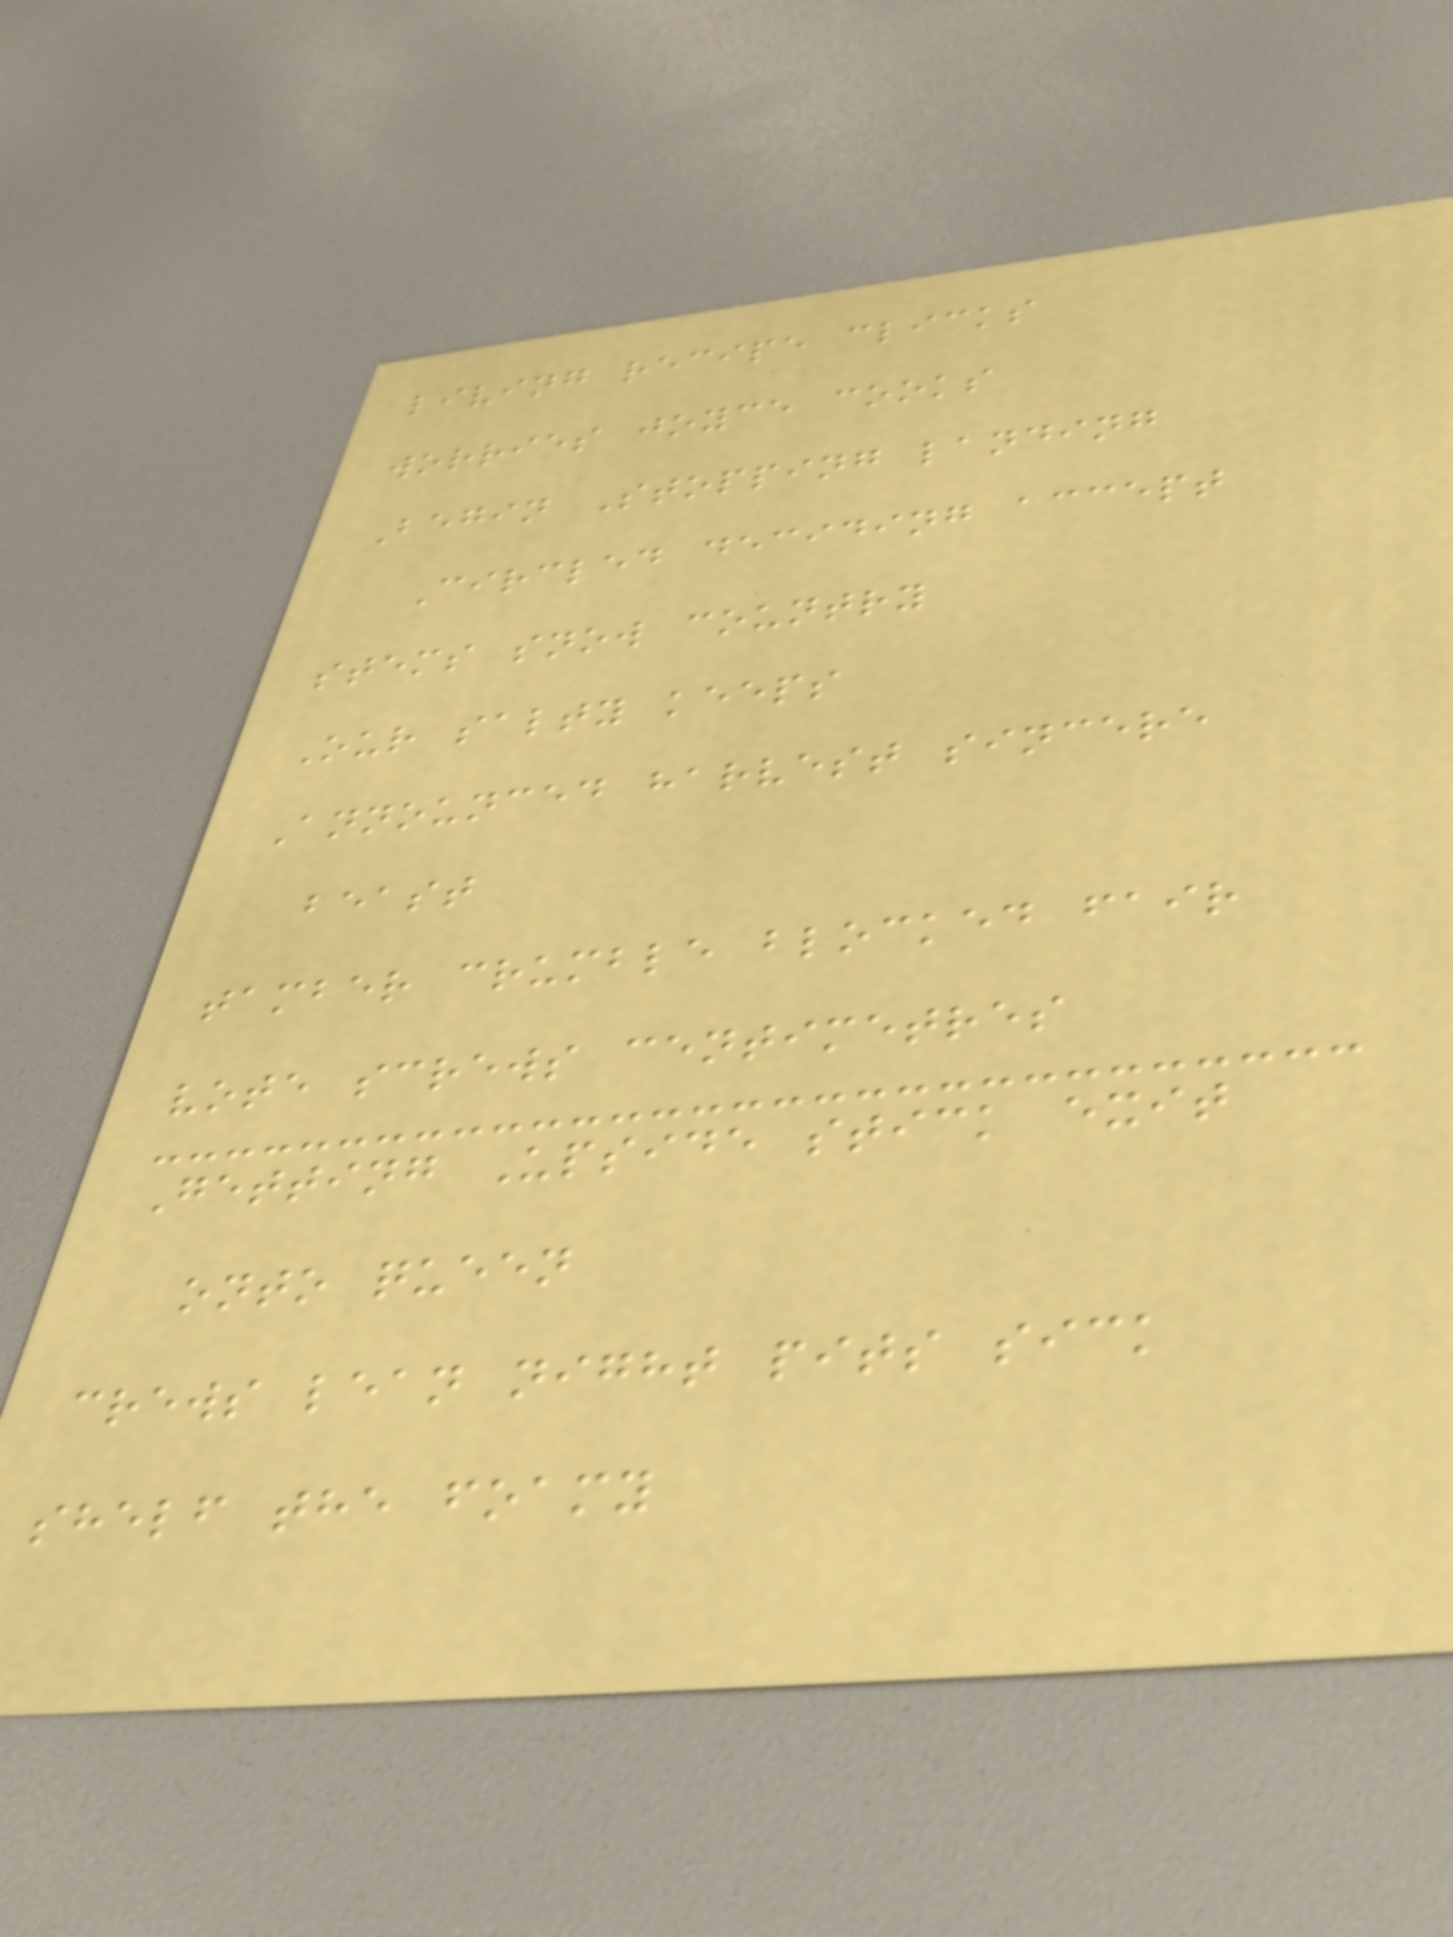living recipe clicks
worries joyce cooks
Begin Stopping landing
Circled deciding accept
stems snow country
Our salty keeps
Announced harvest sincere
beast
tamber crumble blocked fair
vote screws centimetres
Getting Upside stick exit
onto queen
crews lean night pits sick
shelf the foamy
